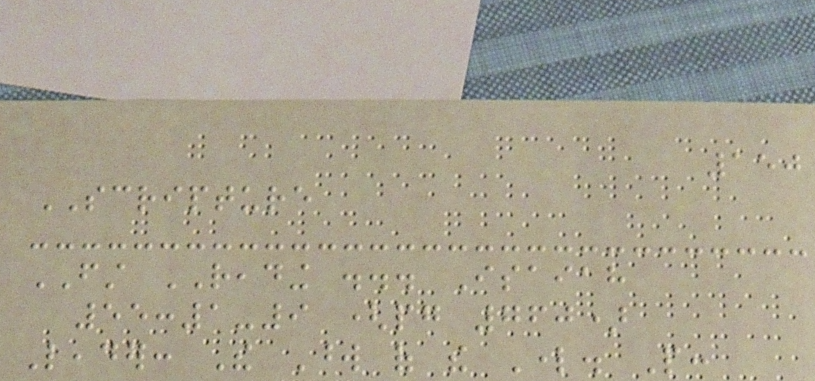150
SCRIPTURE
FIRST READING ... Isaiah
55:1-9 (pg 760)
Leader: The Word of the Lord. People:
